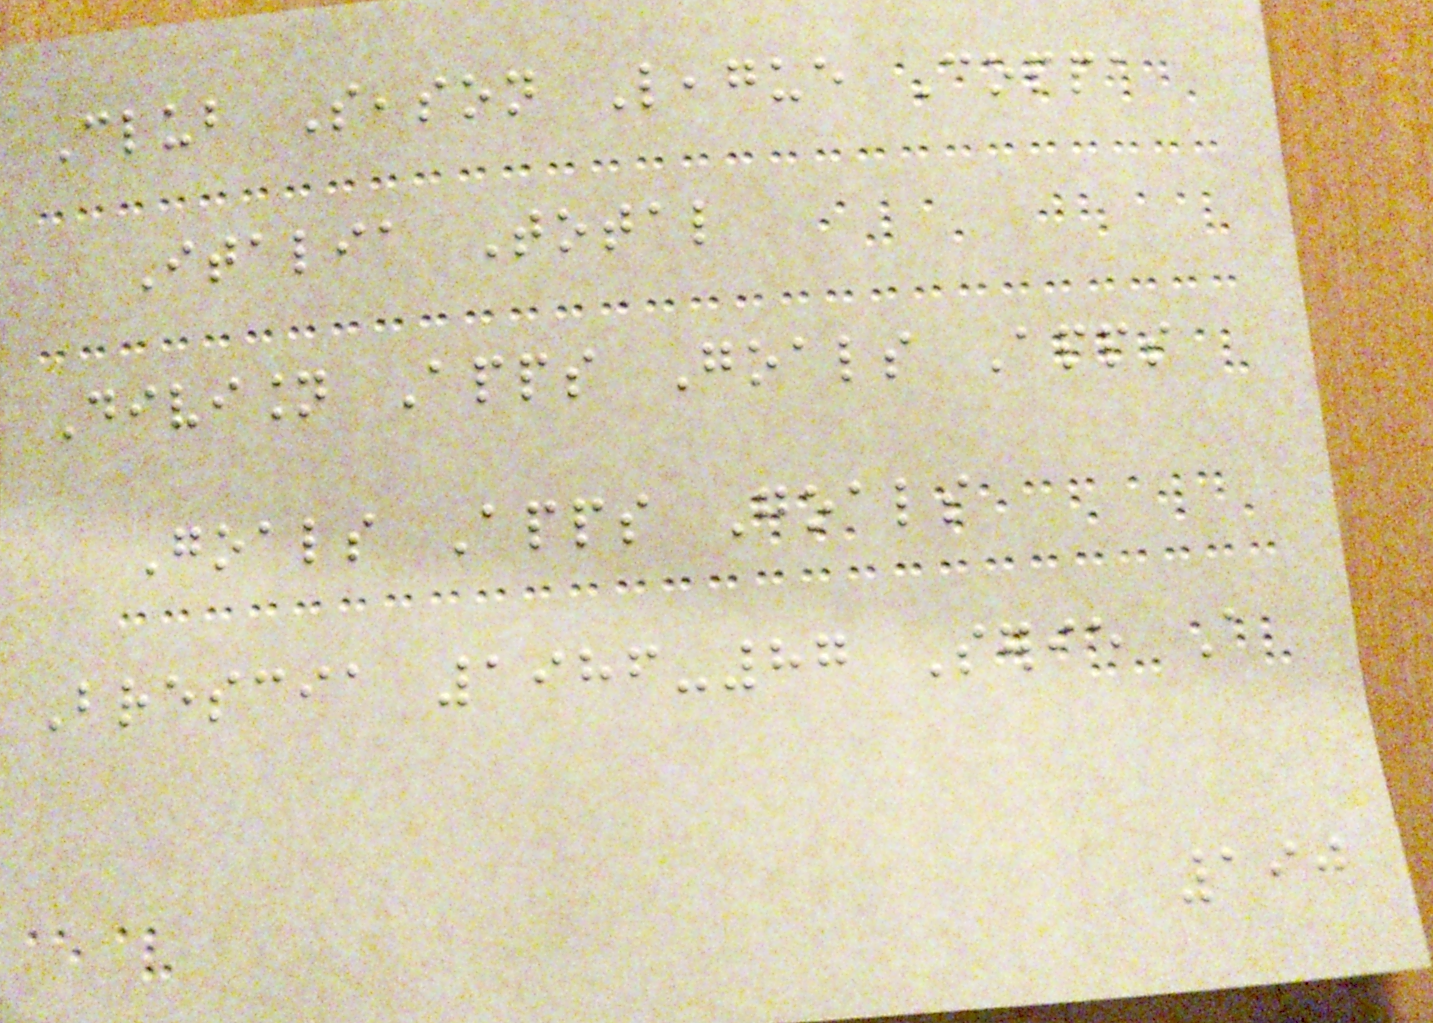Club Season League Coppa
Italia Total
Division Apps Goals Apps
Goals Apps Goals
Brescia 1986-87 Serie A
190
